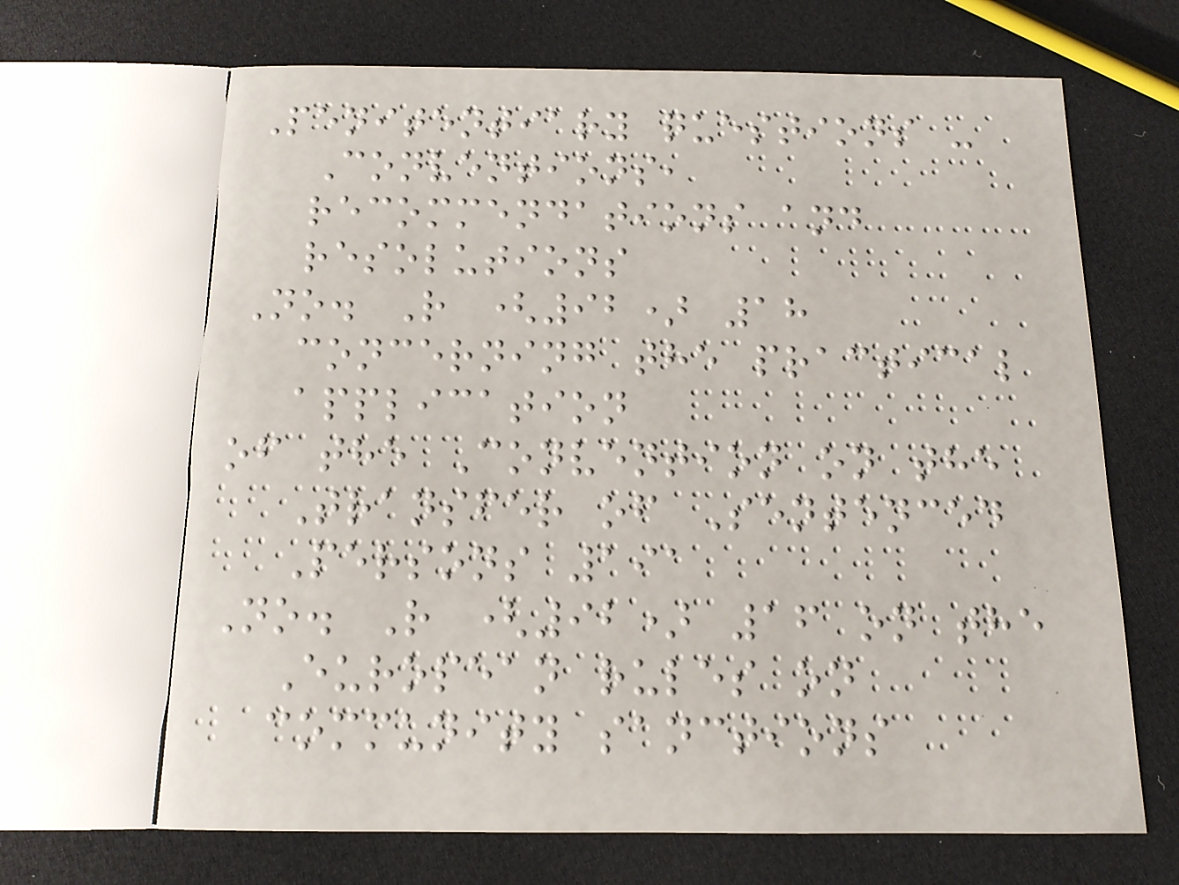Penitentiary questions -
Conventions,
recommendations and
resolutions
No. R (92) 18
concerning the practical
application
of the Convention on the
Transfer of Sentenced
Persons 191
No. R (92) 16 on the
European rules on
community sanctions
